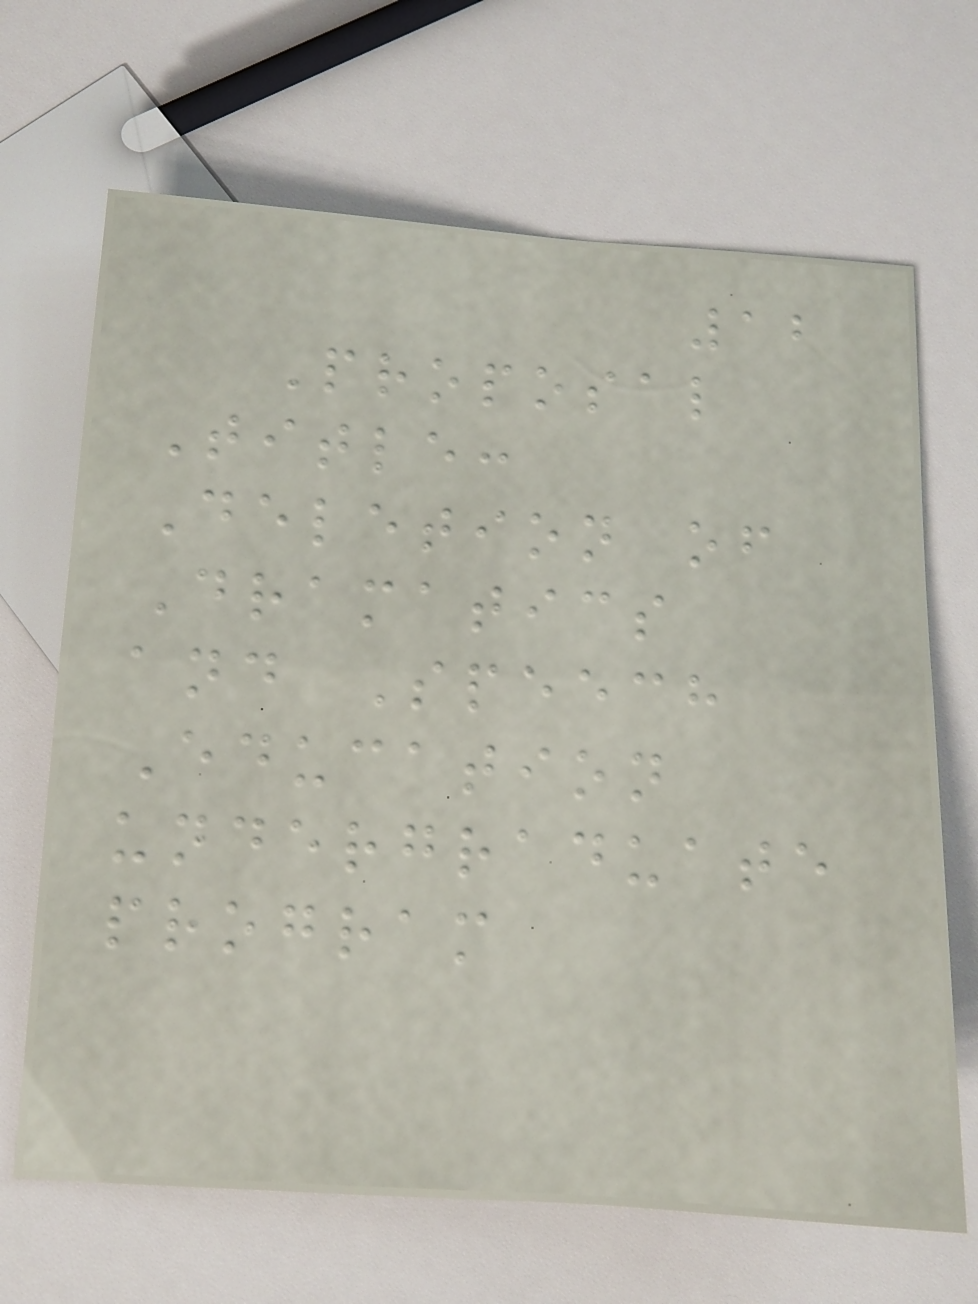12
Proposal
Title:
Deletion of
Dramatics
and Speech
Education
undergraduate
program
